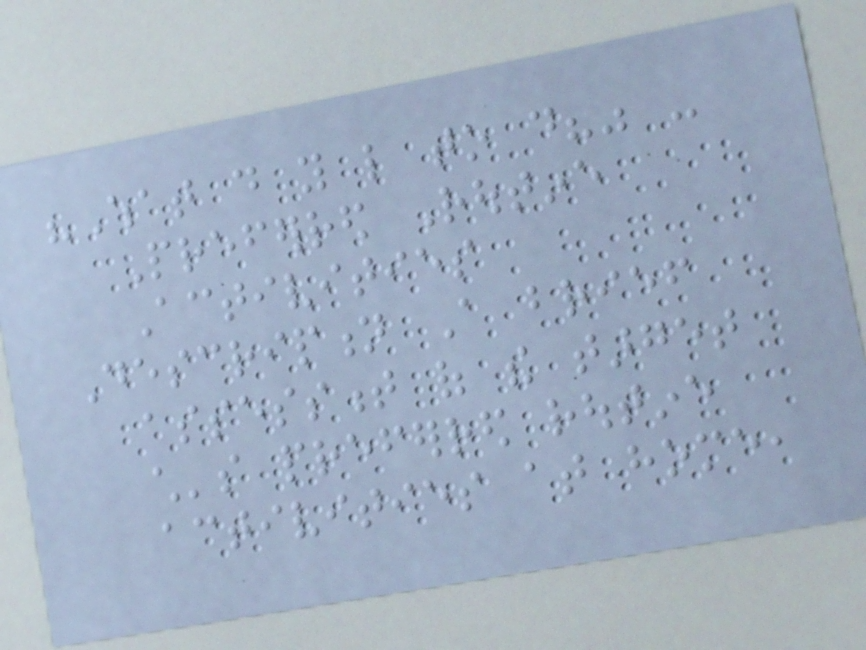"What do you like to do?" -
Preferred Routine
Activities
Description A brief
assessment of the target
child's preferred routine
activities at home,
